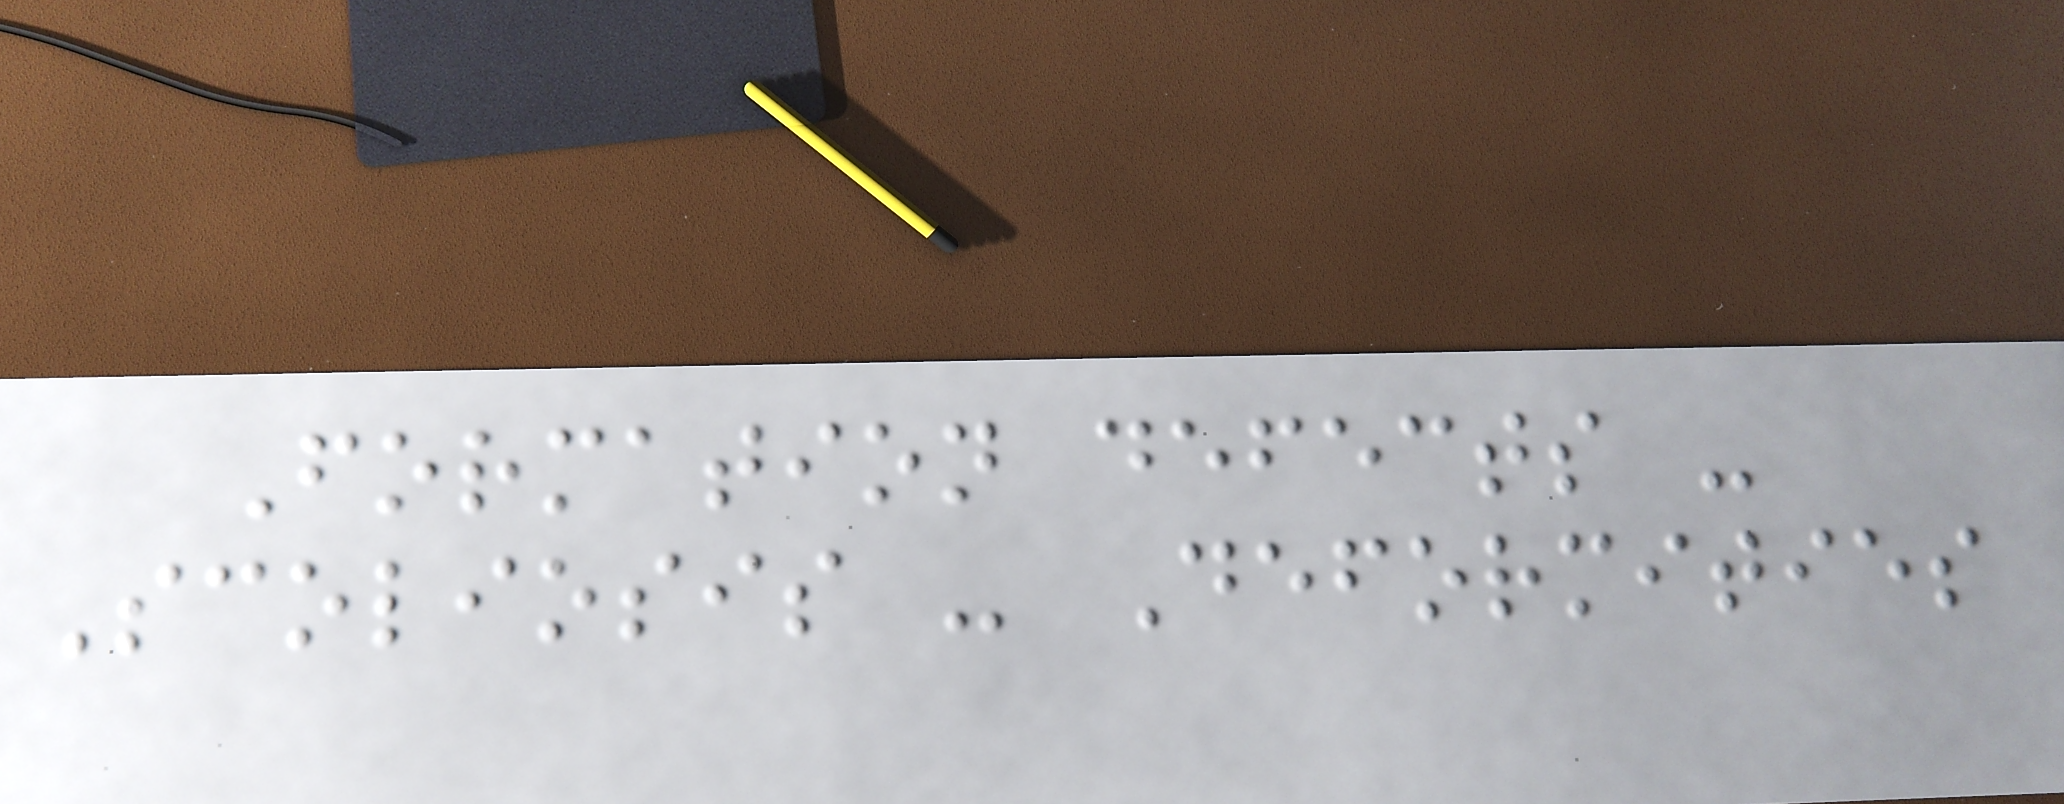Formation defects -
Scoliosis - Deformities
